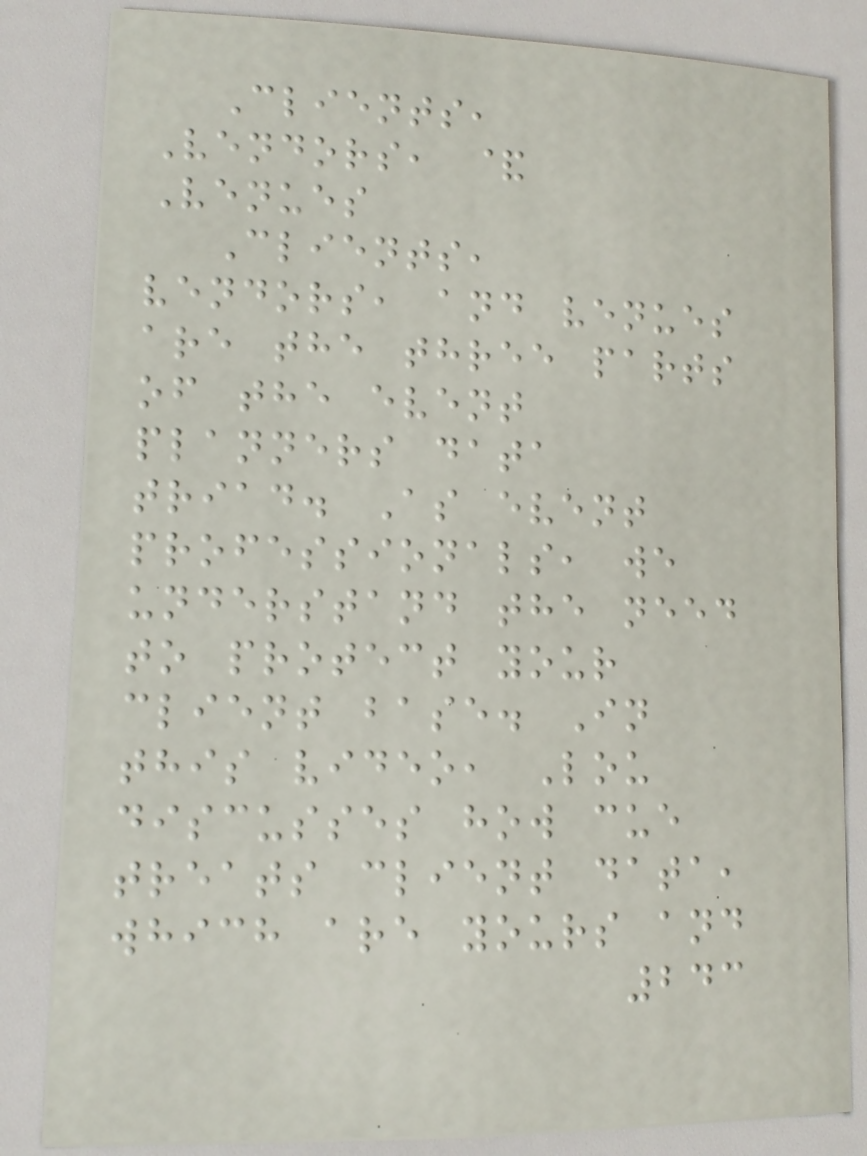Clients,
Vendors, &
Venues
Clients,
vendors, and venues
are the three parts
of the event
planners data
triad. As event
professionals, we
understand the need
to protect your
client base. In
this video, Lou
discusses how cue
treats client data,
which are yours and
243
